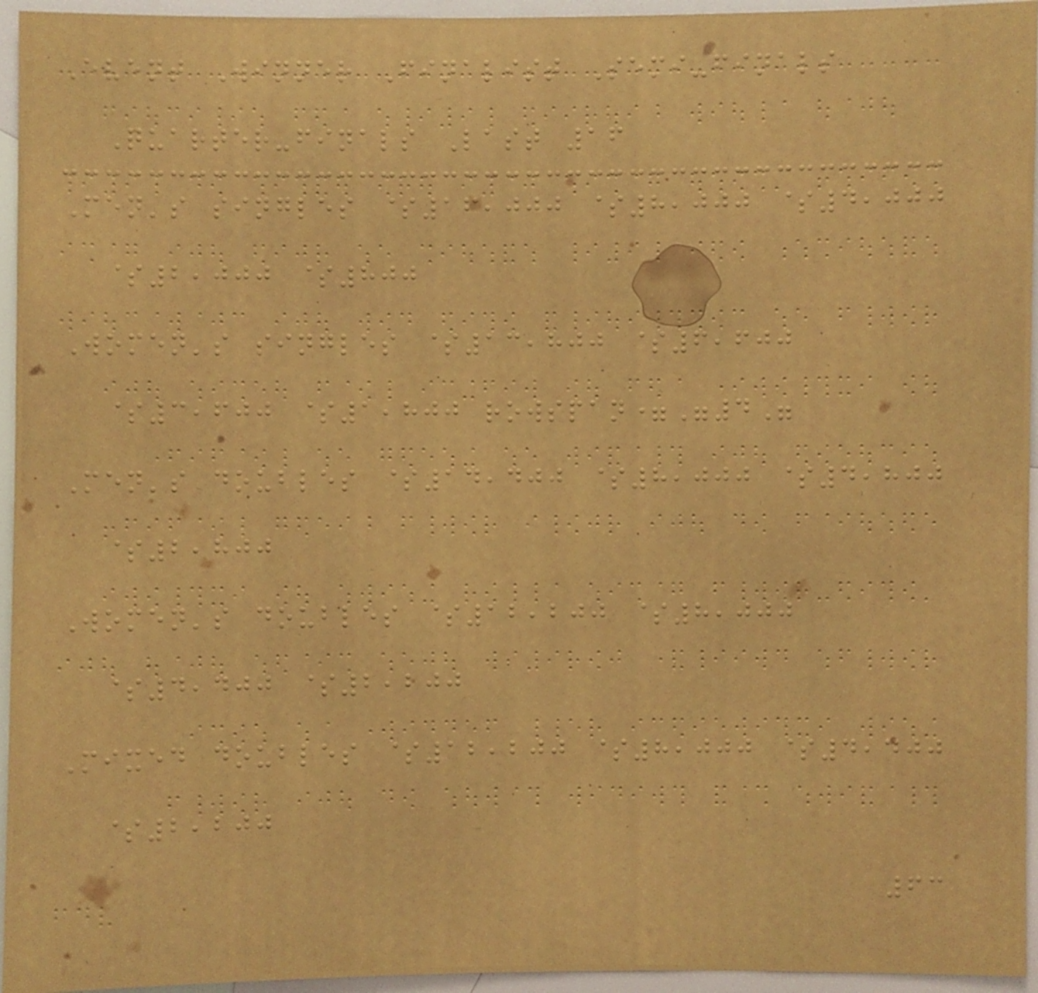Event Winner Finalist Semi-finals
Quarter-finals Last 16
Men's singles $16,000 $8,000 $4,000
$2,000 $800
Women's singles $13,800 $6,600
$3,600 $1,800 rowspan="4"
Men's doubles $14,400 $8,000 $4,800
$2,800
Women's doubles $12,200 $8,000
$4,400 $2,200
Mixed doubles $12,200 $8,000 $4,400
$2,200
63
